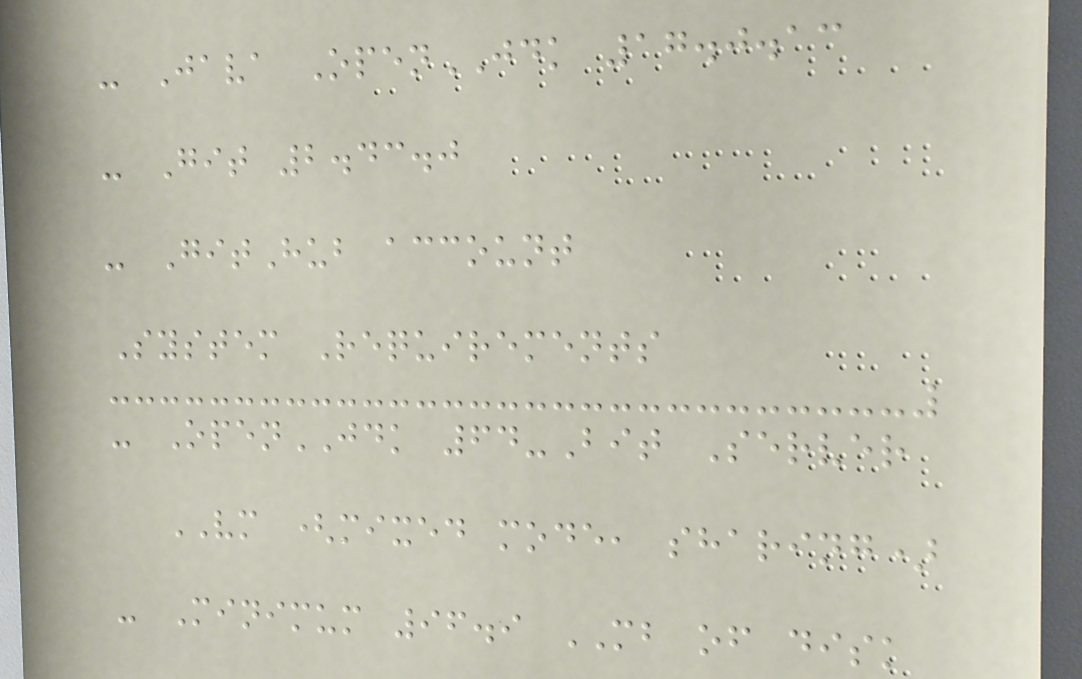- Java OpenJDK 17.0.13
- Git 2.43.0
- GitHub account
System Requirements
- OpenJDK 64-Bit Server
VM (mixed mode, sharing)
- Minimum 96.9 MB of disk
